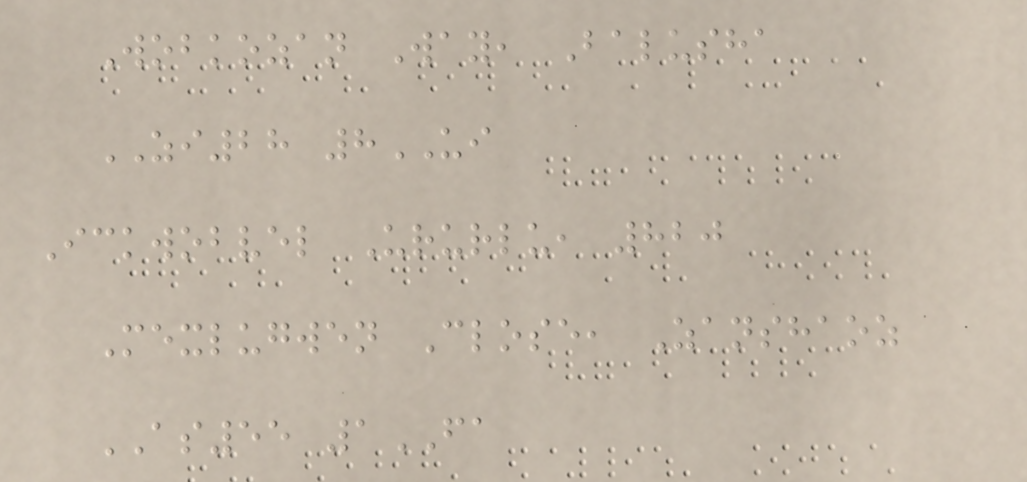Wobkozan Way, Balusha
ZI28 8UI
Ickwobvel Ururlu, 820
Mexlugwen Close, Zanshaoz
AS55 1FA
